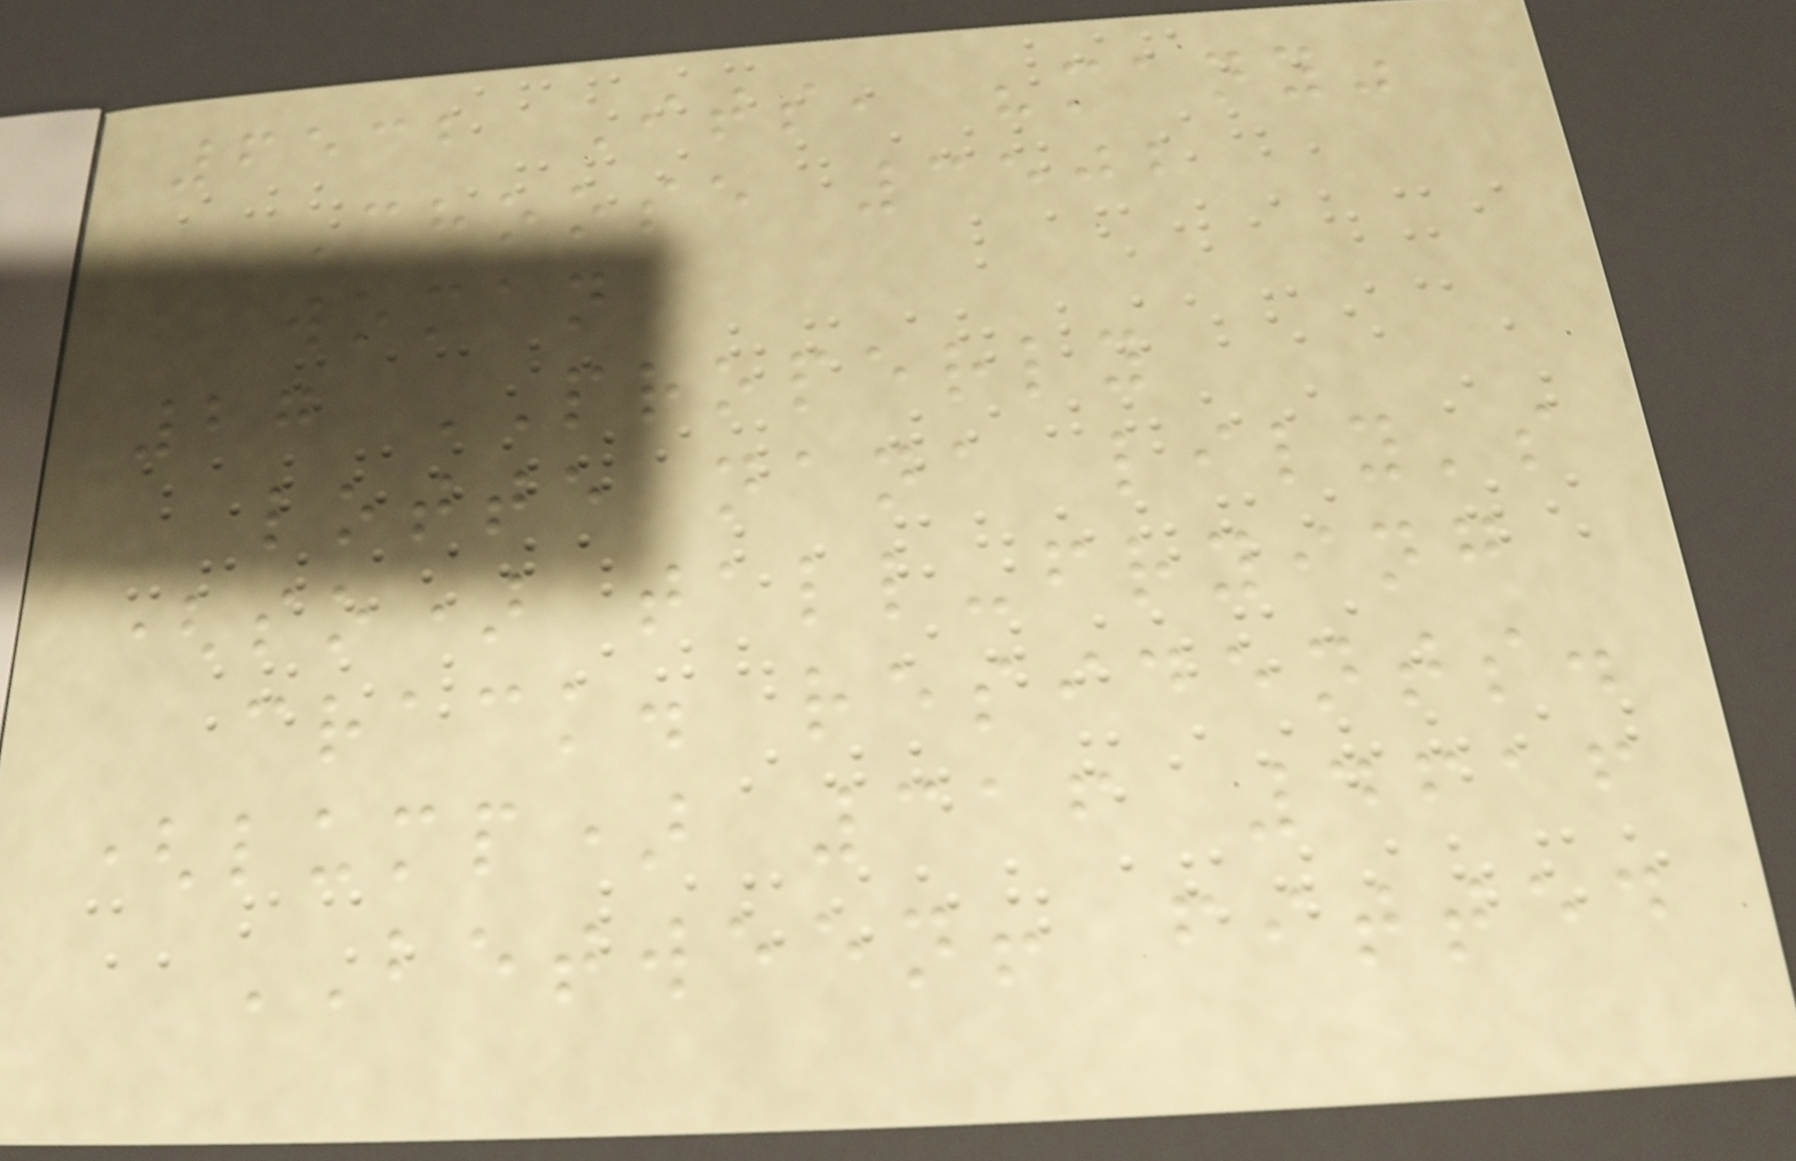6532 Its, "many"
Choose 3502
woman
27 PROPERLY
lotte nana lily's
(so) tall-frying
crack. residents.
(lump) 316 4616
BETWEEN! fitted
